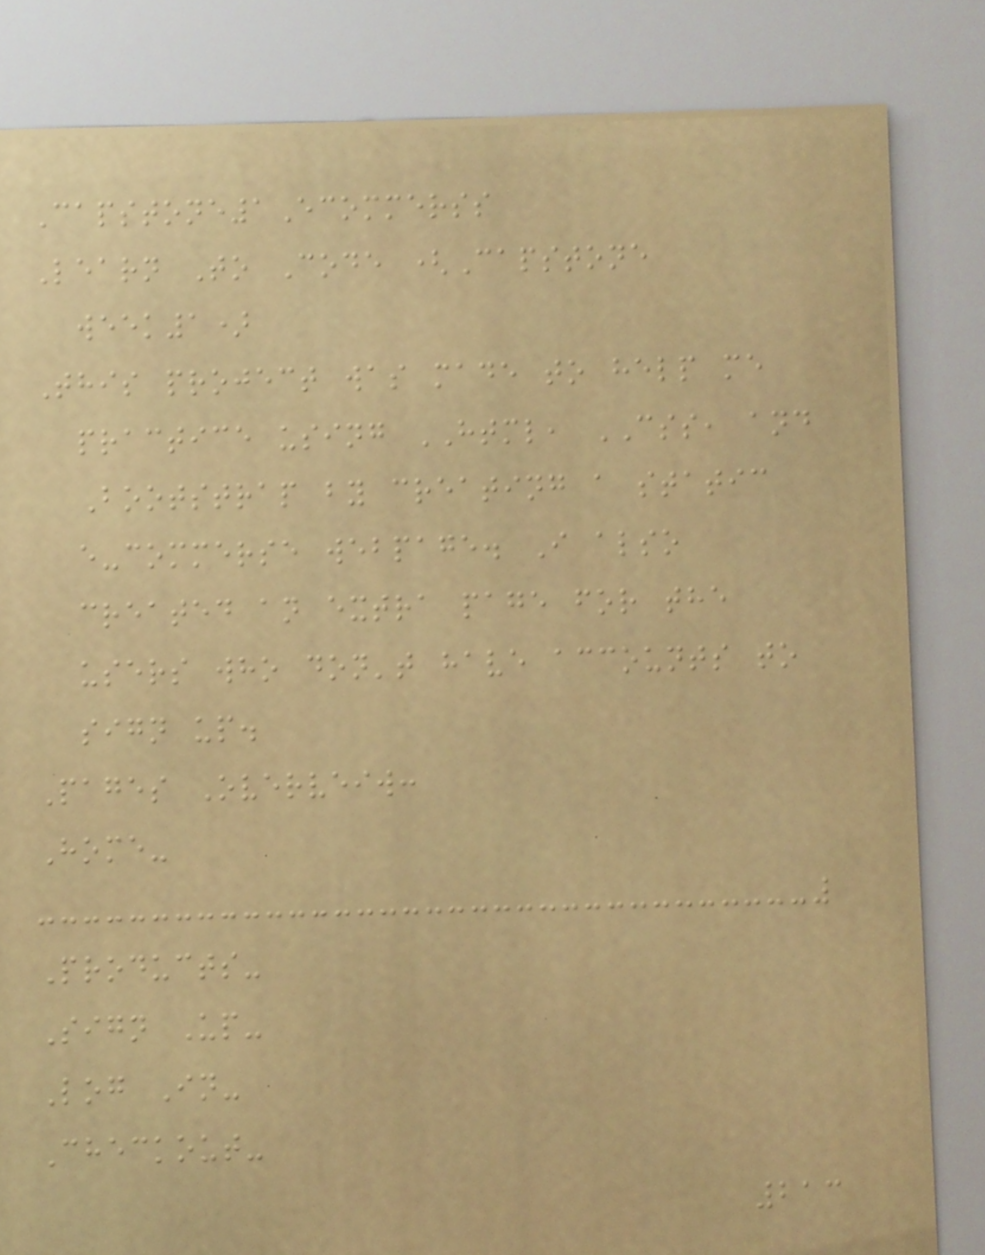Capstone1Ecommerss
Learn To Code (Capstone
week1)
This project was made to help me
practice using HTML, CSS, and
Bootstrap by creating a static
e-commerse webpage. I also
created an extra page for the
users who don't have accounts to
sign up.
Pages Overveiw:
Home-
Products-
Sign Up-
Log In-
Checkout-
213
